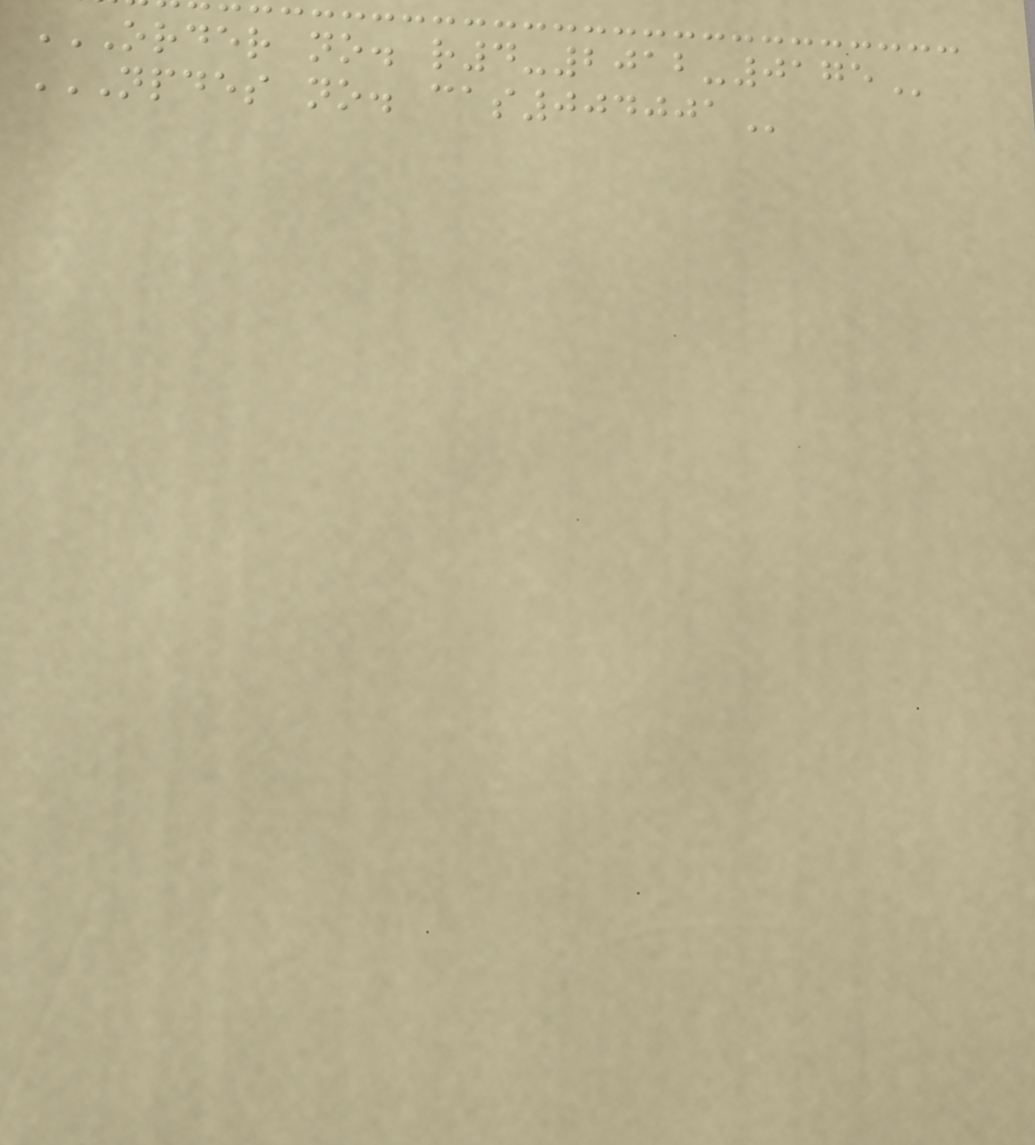ORDER NO. R4-2012-0175
NPDES NO. CAS004001
